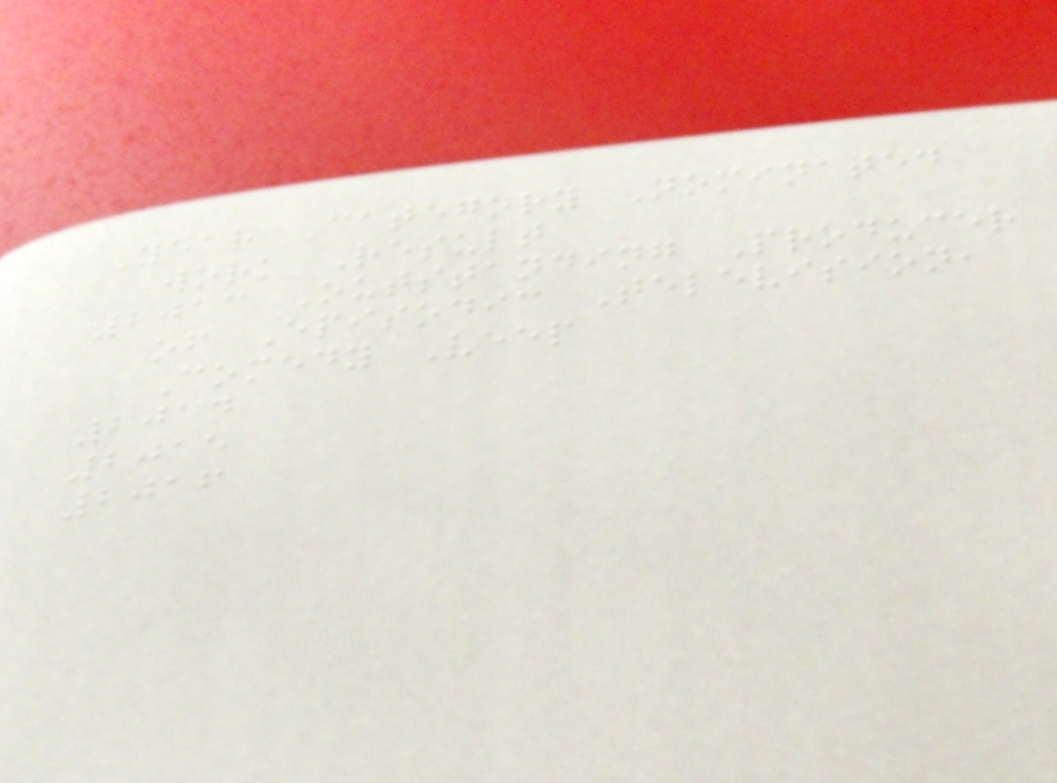Year Category Nominated
work Result
2013 Outstanding Producer
of Episodic Television,
Comedy Veep
2014
2015
2016
